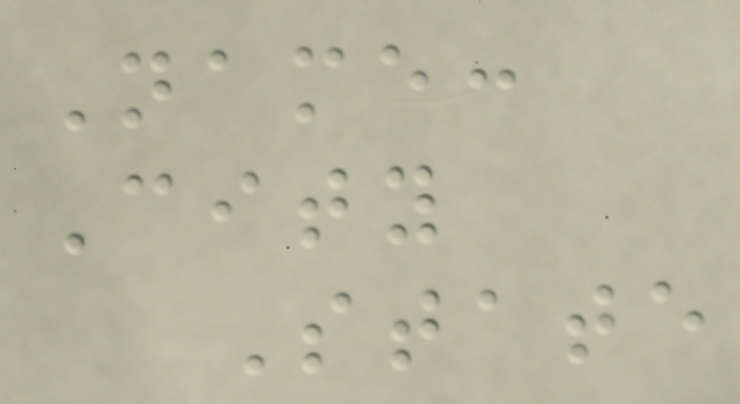Name:
City
State
